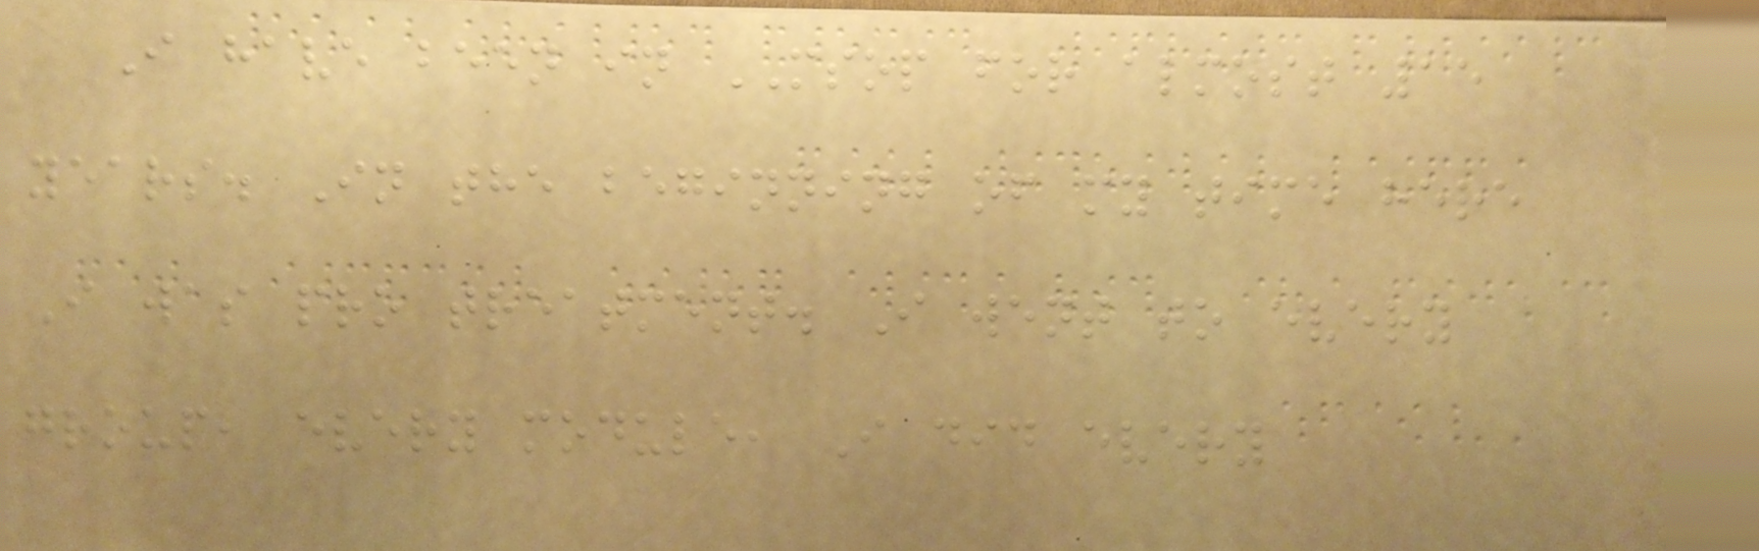I have been in MSOP for almost 15
years. In the beginning of my time here
I was pro treatment. I went to every
group, every module, I did every
